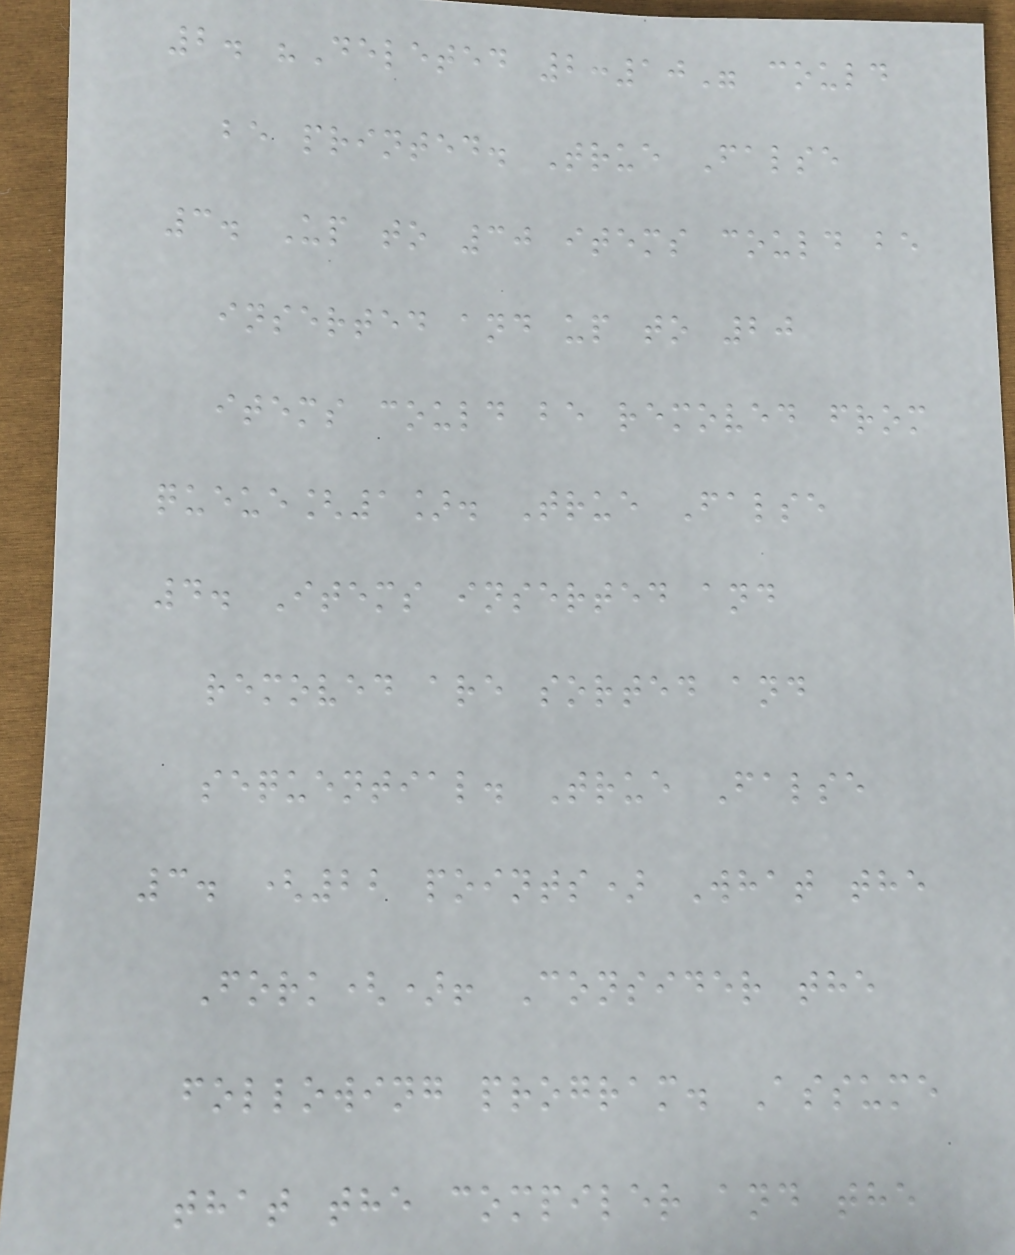2. "Deleted 2:10" could
be printed. True False
3. Up to 30 items could be
inserted and up to 20
items could be removed from
queue[1]. True False
4. Items inserted and
removed are sorted and
sequential. True False
3. (22 points) What the
Fork()! Consider the
following program. Assume
that the compiler and the
